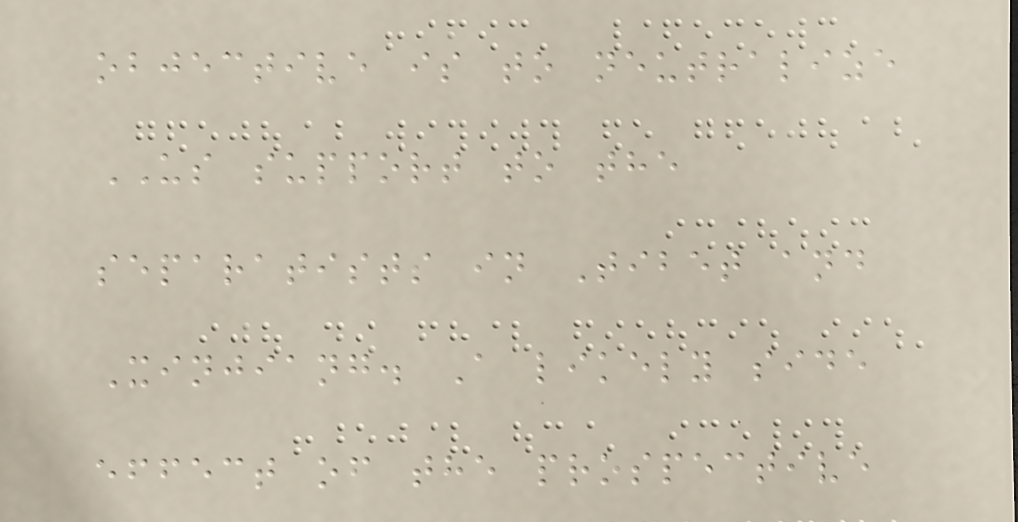objective is to neutralize
US support to the
separatists in Tibet and
Xinjiang. A likely side
effect of the prospective
